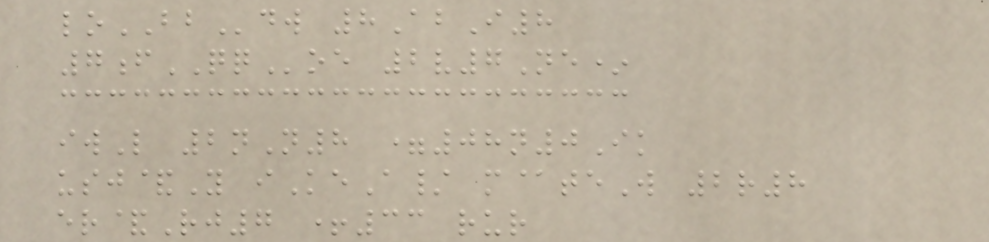loBBdw 8AbI8
7fQQoe 2v7Ne*
iwL 2nN8 =08n0Ik
usj&Y iKeA/ m@teW 2r8
er&Rj7 +33 rur
